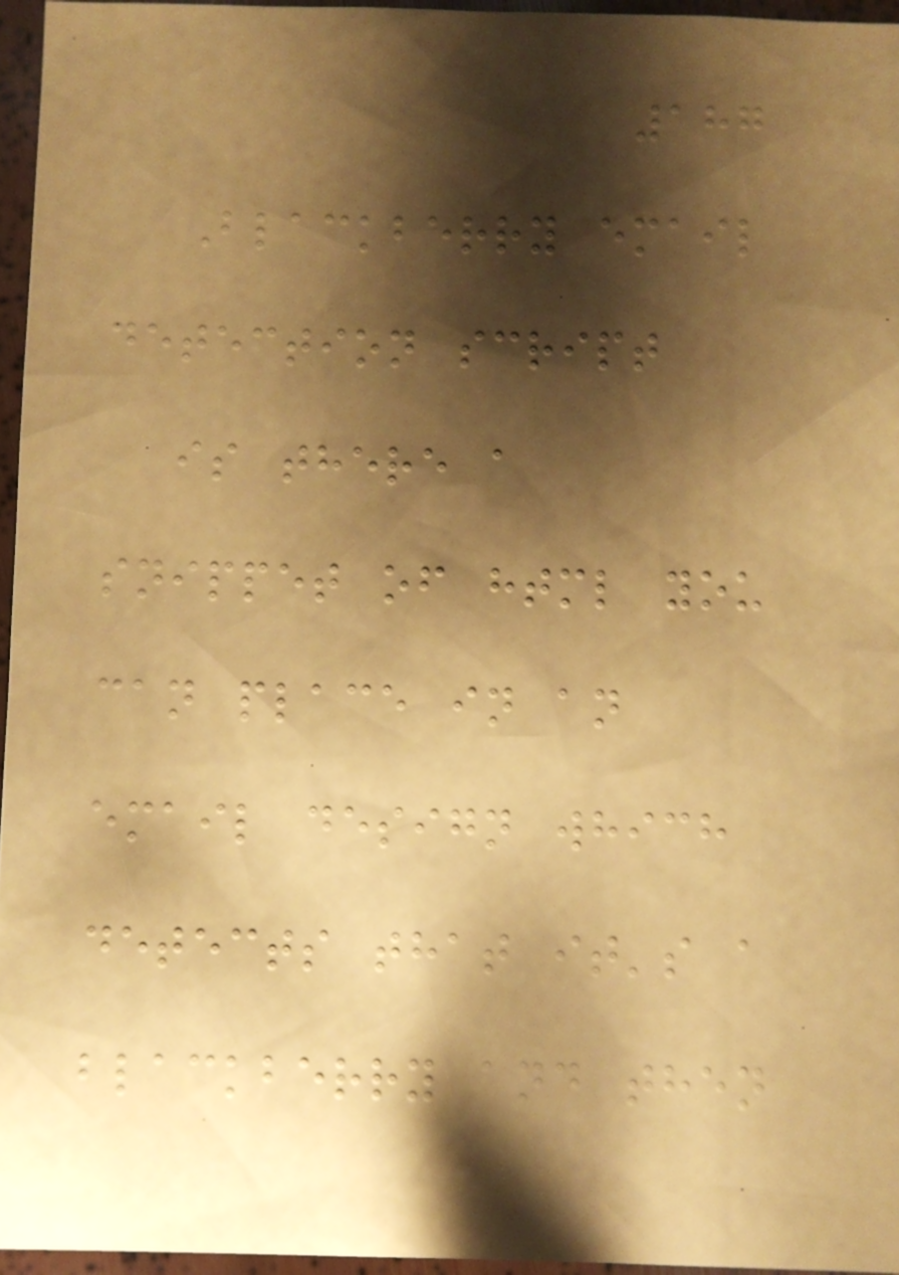187
Blackberry email
detection script
is there a
snippet of html you
can place in an
email design which
detects that it's a
blackberry and then
